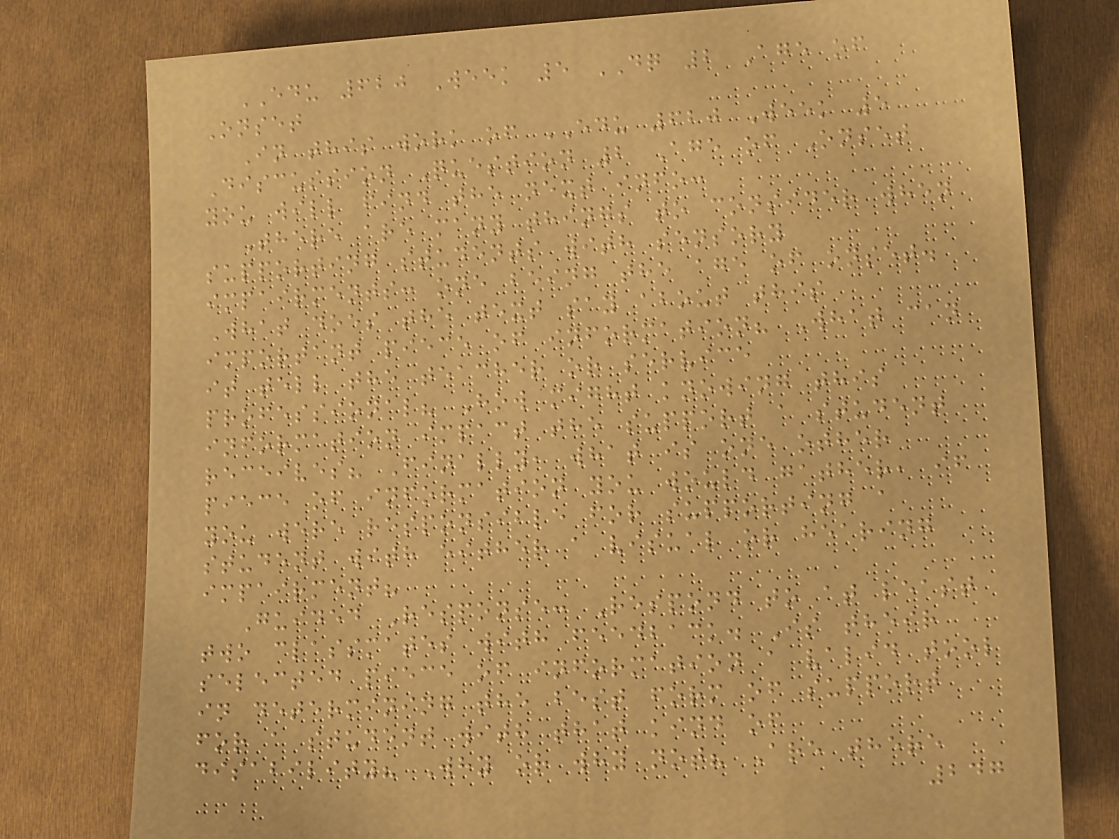EDU 620 Week 5 DQ 2 Age of
Onset
In this work of EDU 620 Week 5
Discussion Question 2 Age of Onset
you will find the next info:
There are many things to consider when
supporting students with sensory
impairments: one being the age of onset.
What does the text say about this
important piece of information? What can
it tell the teacher or service
professional? How might knowing this
information impact the support a student
receives? Finally, what is one other
piece of information you would gather, if
you were responsible for supporting a
student with either a visual or hearing
impairment?
Guided Response: Respond to at least
two classmates with feedback. Is their
selected piece of information a valid tool
in determining the best form of support
for a student with that kind of
disability? Why or why not? Are there
247
